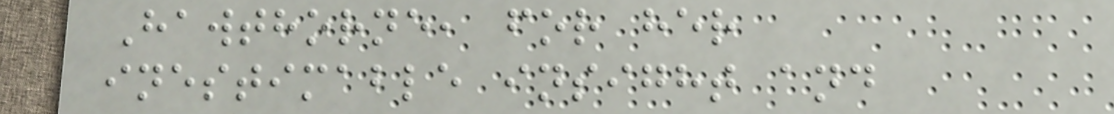Hawthorne, for her
inestimable insight and
